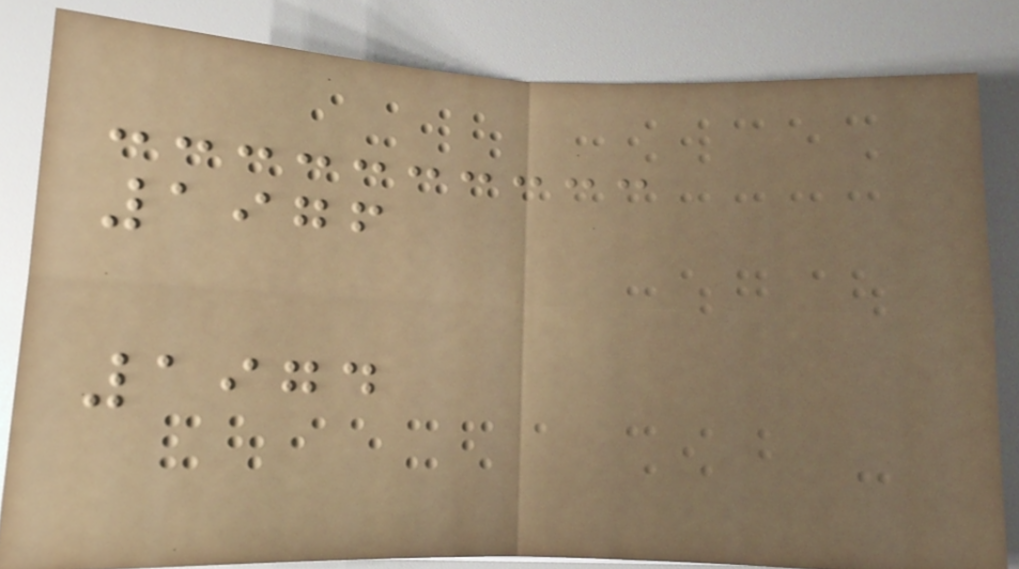1976
1974
